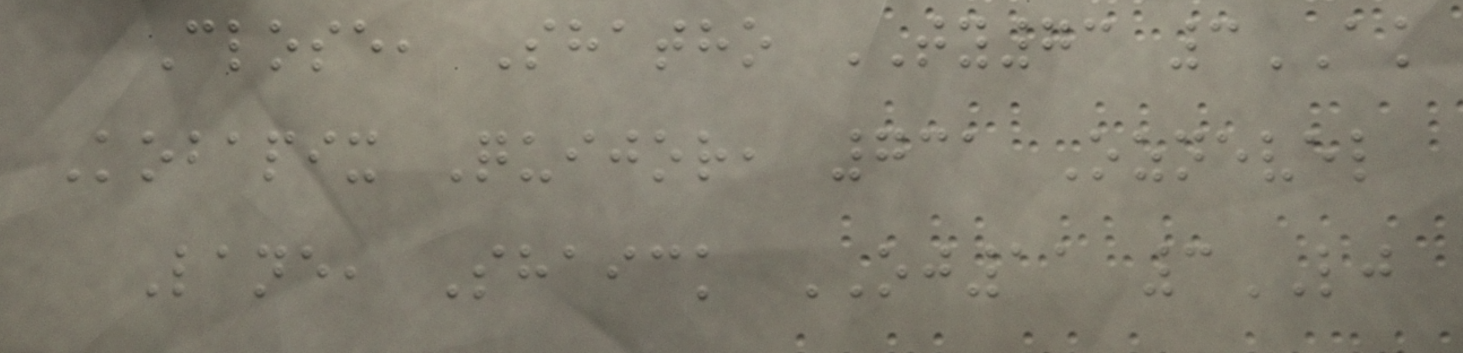Close, Shatho TY73 3AK
Kobapix Quijor, 731 Oznevel
Lane, Shaick OJ11 3LJ
